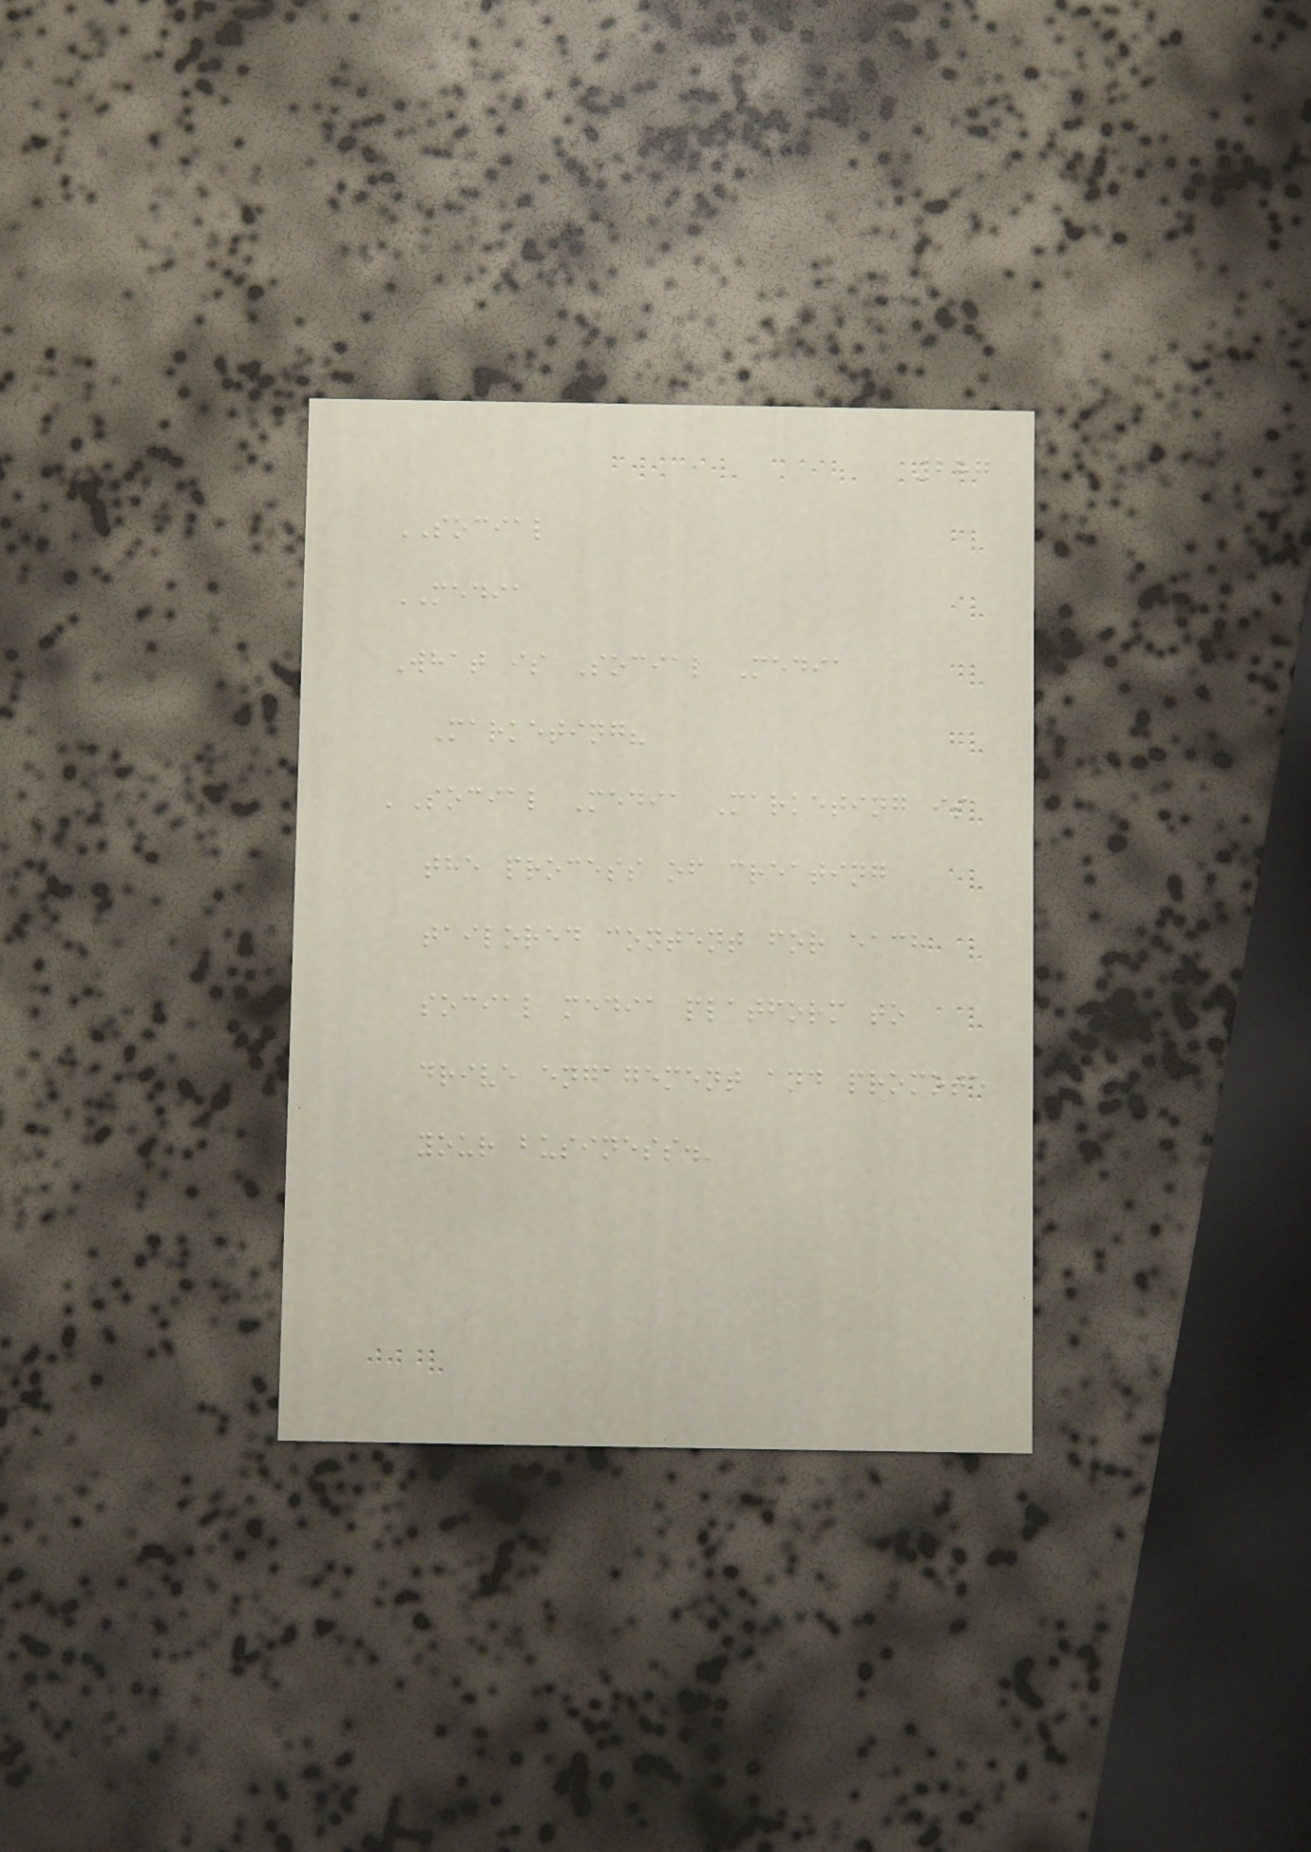287
SOCIAL
MEDIA
What is Social Media
Marketing?
'Social Media Marketing is
the process of creating
tailored content for each
social media platform to
drive engagement and promote
your business.'
